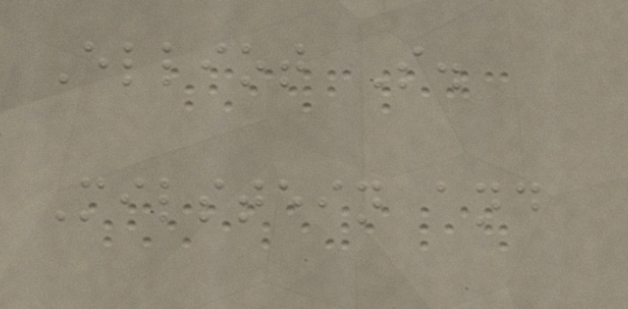Elliot S.
Milstein and
